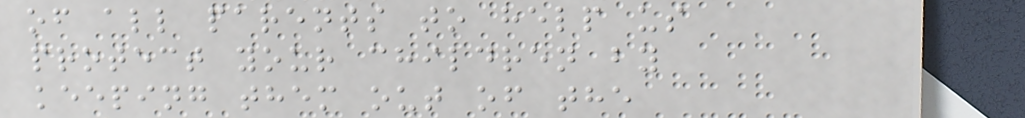of all parents to help us
protect your children by
keeping them out of the
